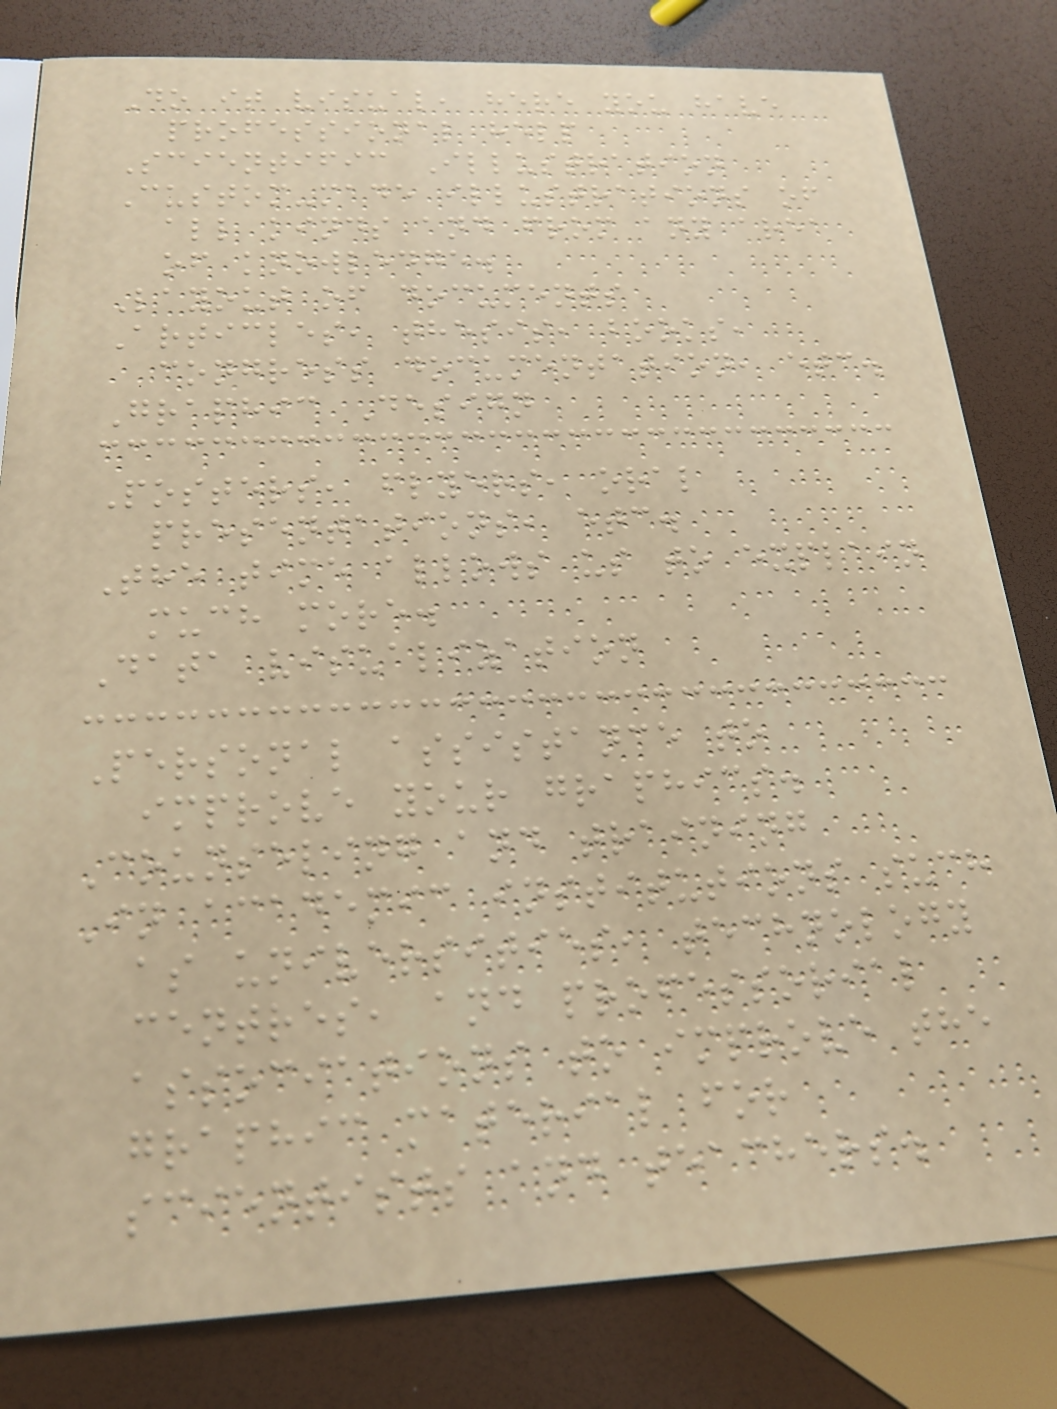Do it visual, here you have
professional help
Scientific Illustration
Custom-made illustrations of
all kinds and from any area
of knowledge.
Layout of documents
Articles, thesis, books,
congress documentation, etc.
Graphic Design
Posters, flyers, oral
presentations, etc.
The time allows us to explain
much more.
Data visualization
Personal assistance to
improve your graphics.
Counseling and training
In academic institutions such
as universities, technology
centres, and professorial
associations to improve the
graphic material for
scientists and teachers.
